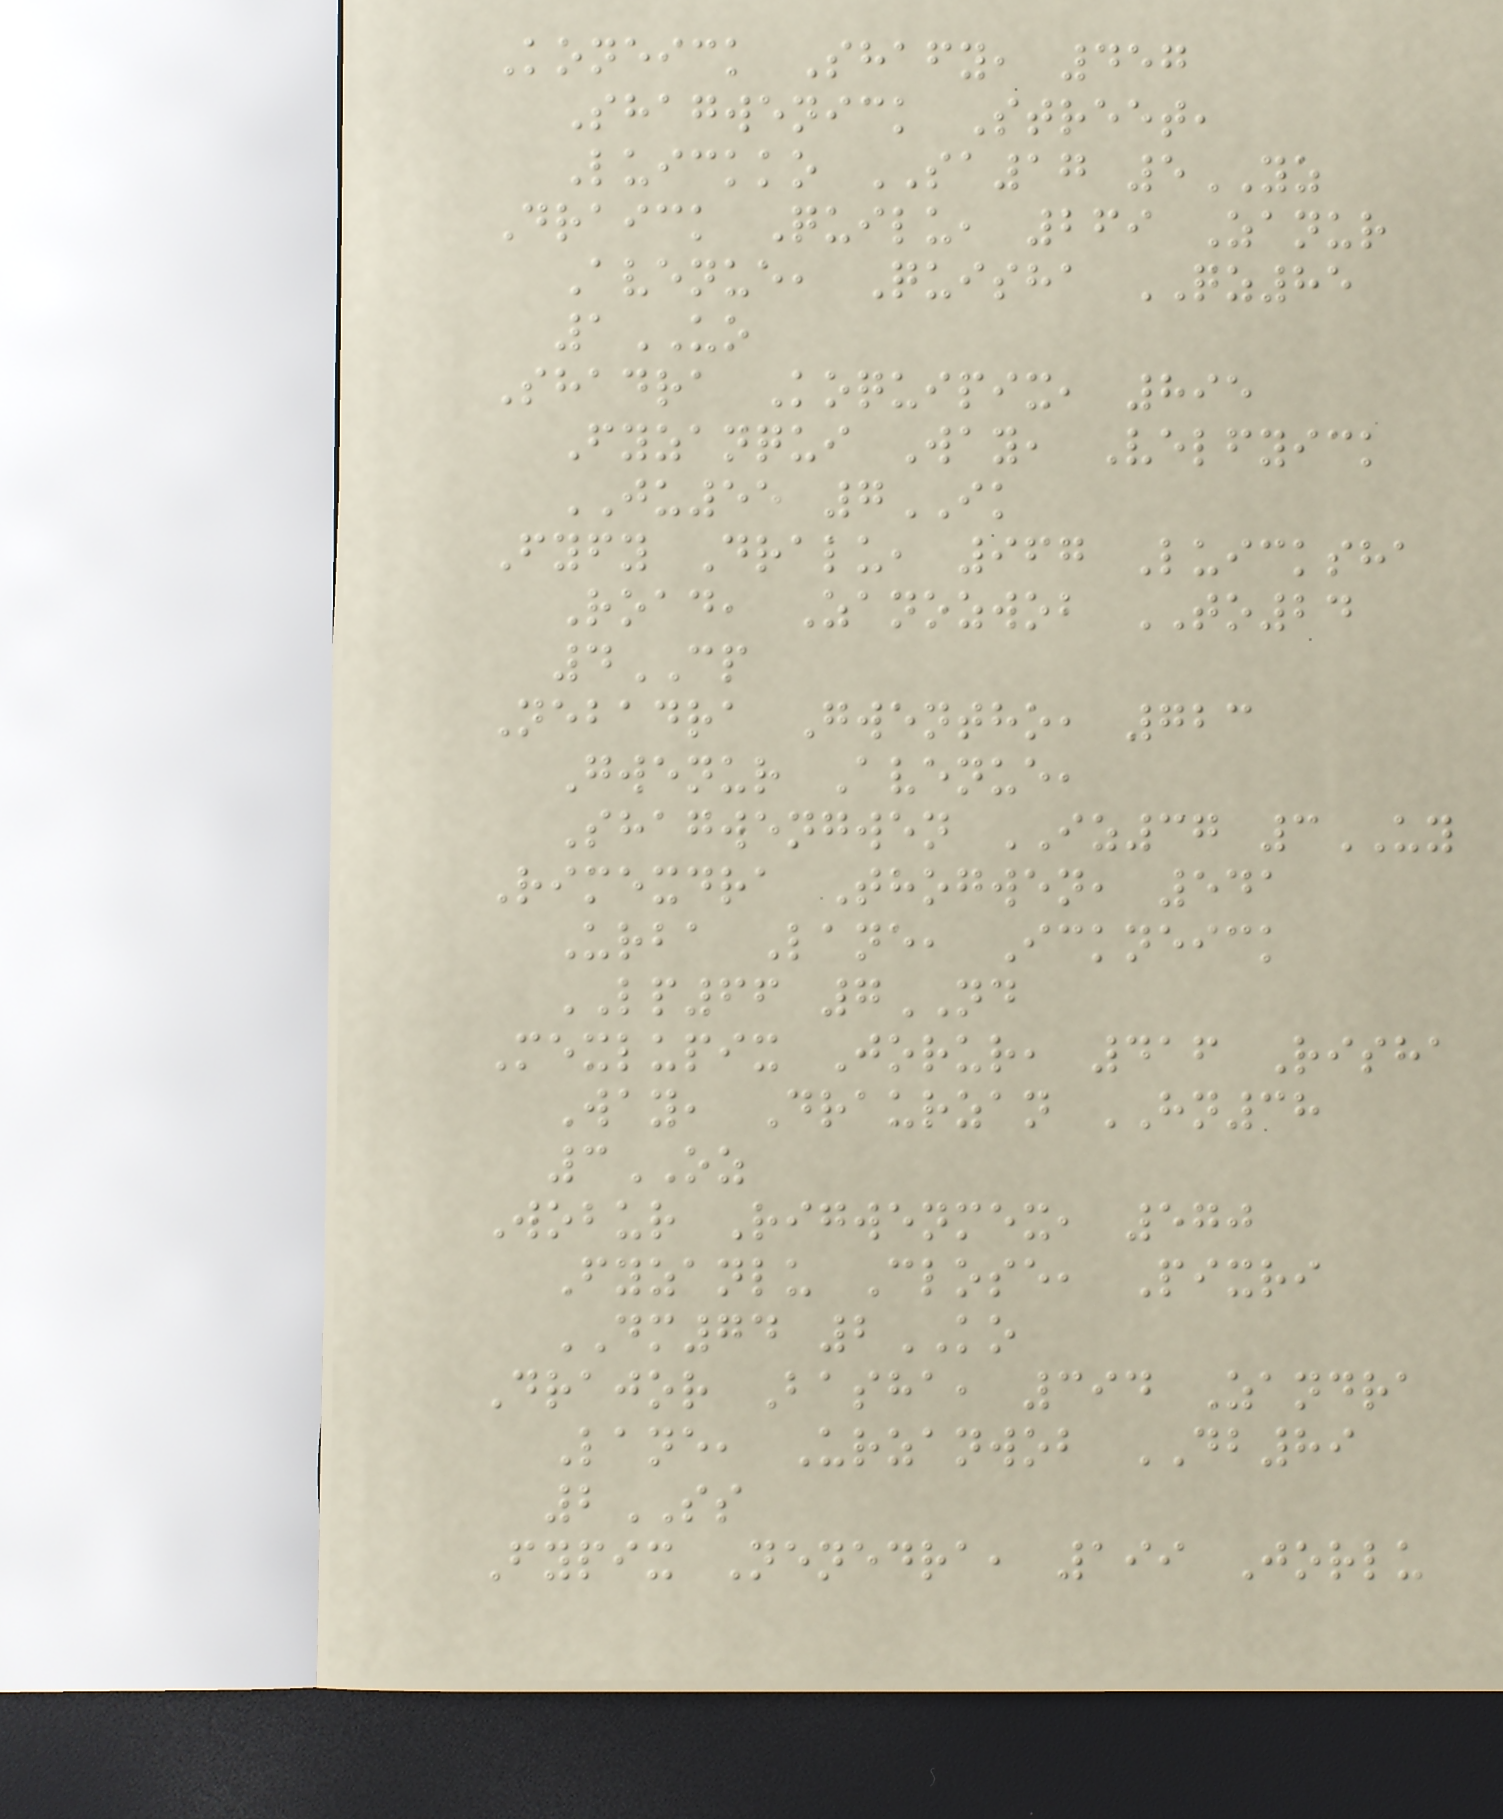Koneick Shafy, 457
Shagwenick Street,
Luickko SA17 5YZ
Draick Quilu, 269 Zanur
Avenue, Quisha QZ85
1UO
Shadra Koquipix, 895
Fyzanqui Way, Velfyick
JU55 7IK
Fyfy Dralu, 967 Luicksha
Road, Zanozwob TO24
4CP
Nebadra Gwentho, 723
Gwenur Avenue,
Shagwengwen IZ37 3UY
Rimexdra Thogwen, 541
Urba Lane, Ickneick
LP66 7ND
Mexlupix Jorur, 416 Risha
Way, Draurzan HN38
3OZ
Wobur Rigwenmex, 570
Fyzanlu Close, Pixri
DM74 2KO
Drajor Basha, 394 Zandra
Lane, Urzanwob DB89
2SS
Fypix Nenedra, 199 Jorlu
